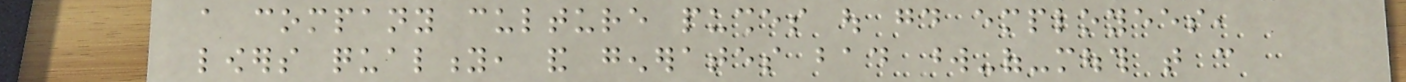a company culture pushes out good employees,
lowers quality, and generates bad word-of-mouth that can
